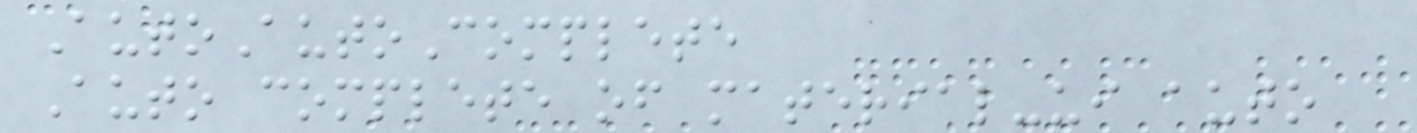AutoAutoComplete
Auto complete of material-ui auto
